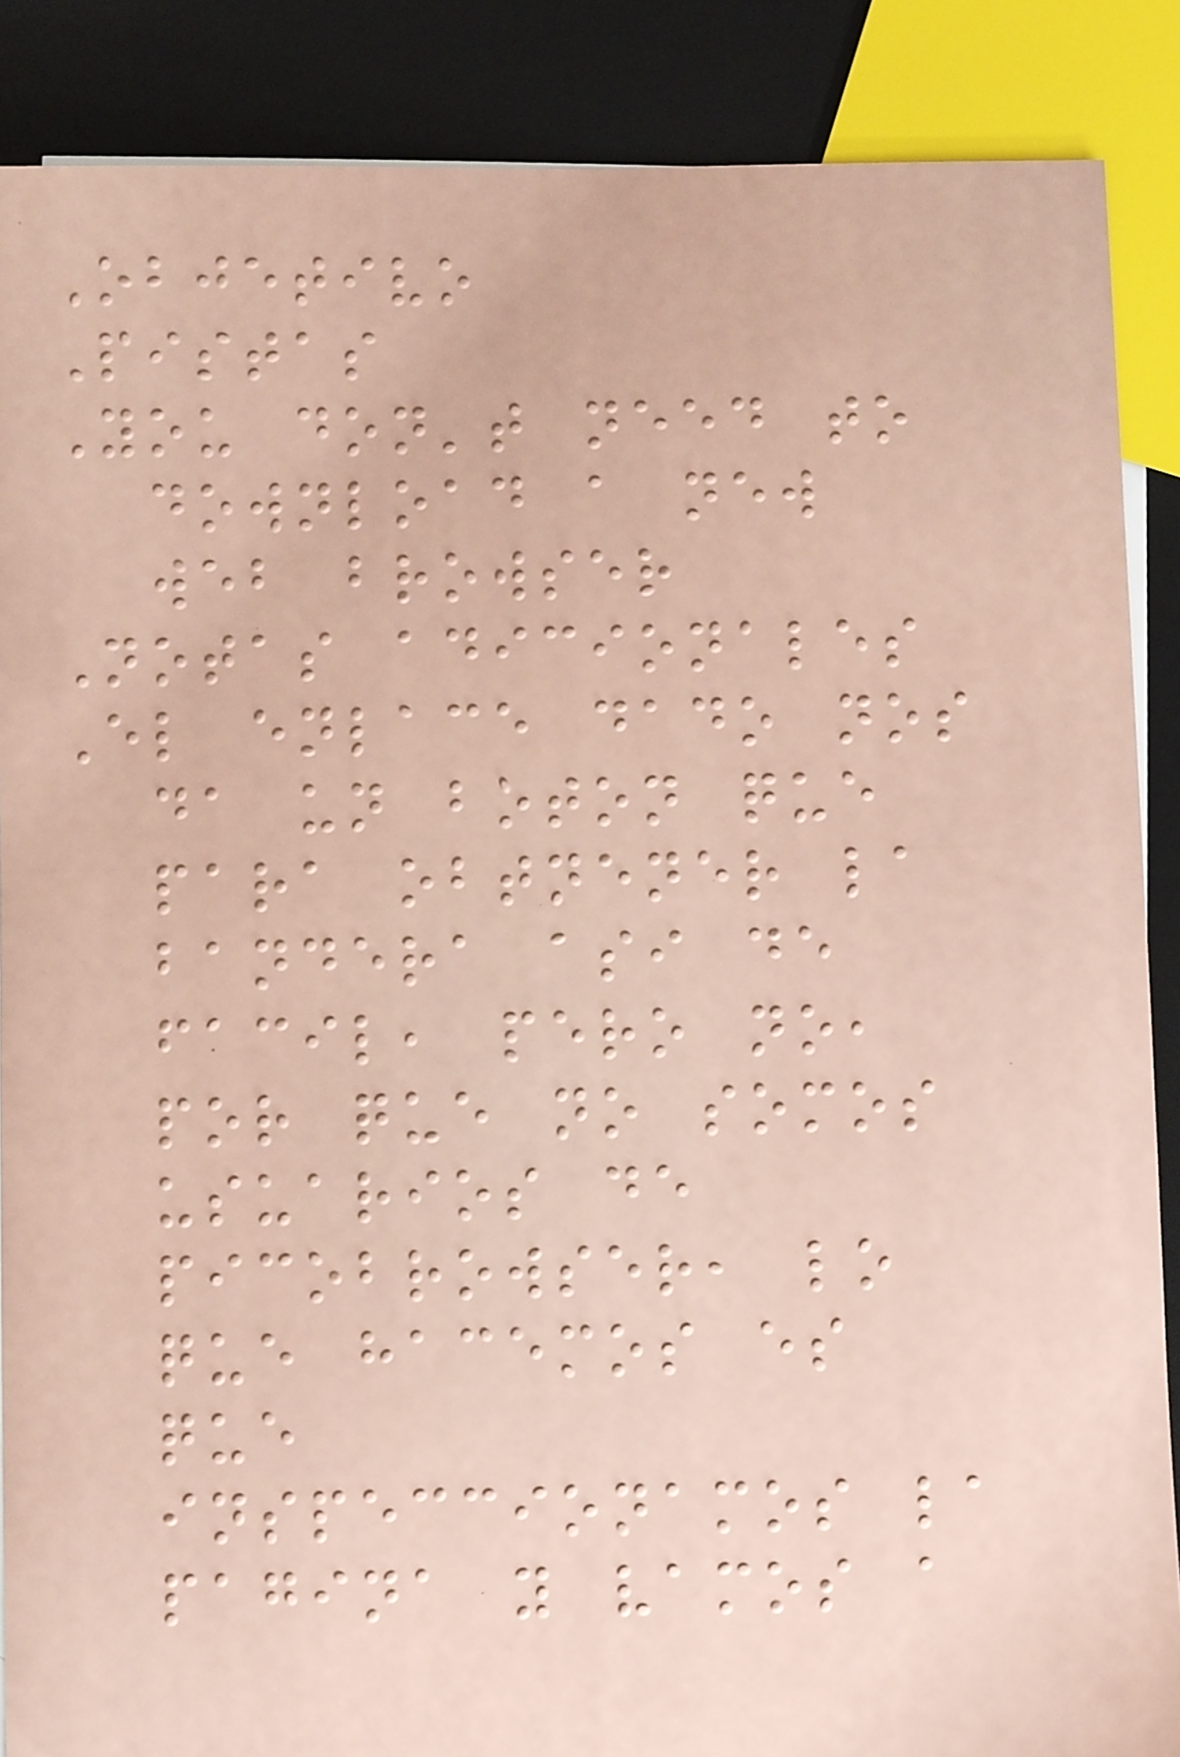Objetivo
Pistas
You don't need to
download a new
web browser
Notas adicionales
El enlace dado nos
da un boton que
para obtnener la
bandera asi de
facil, pero no,
por que no somos
usuarios de
picobrowser, lo
que hacemos es
que
inspeccionamos la
pagina y vamos a
